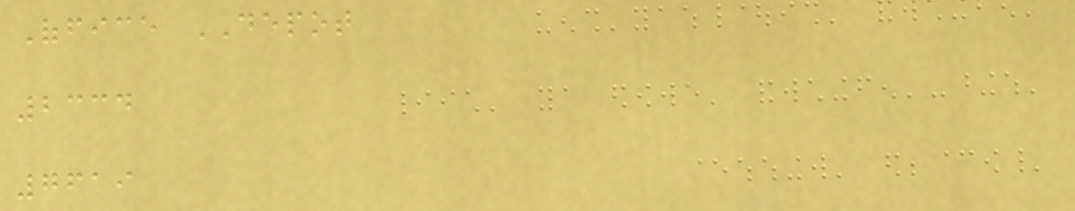Office DEPOT
2334
7619
